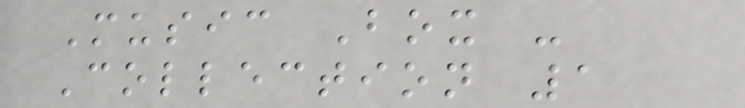Music Box -
Collection 1
